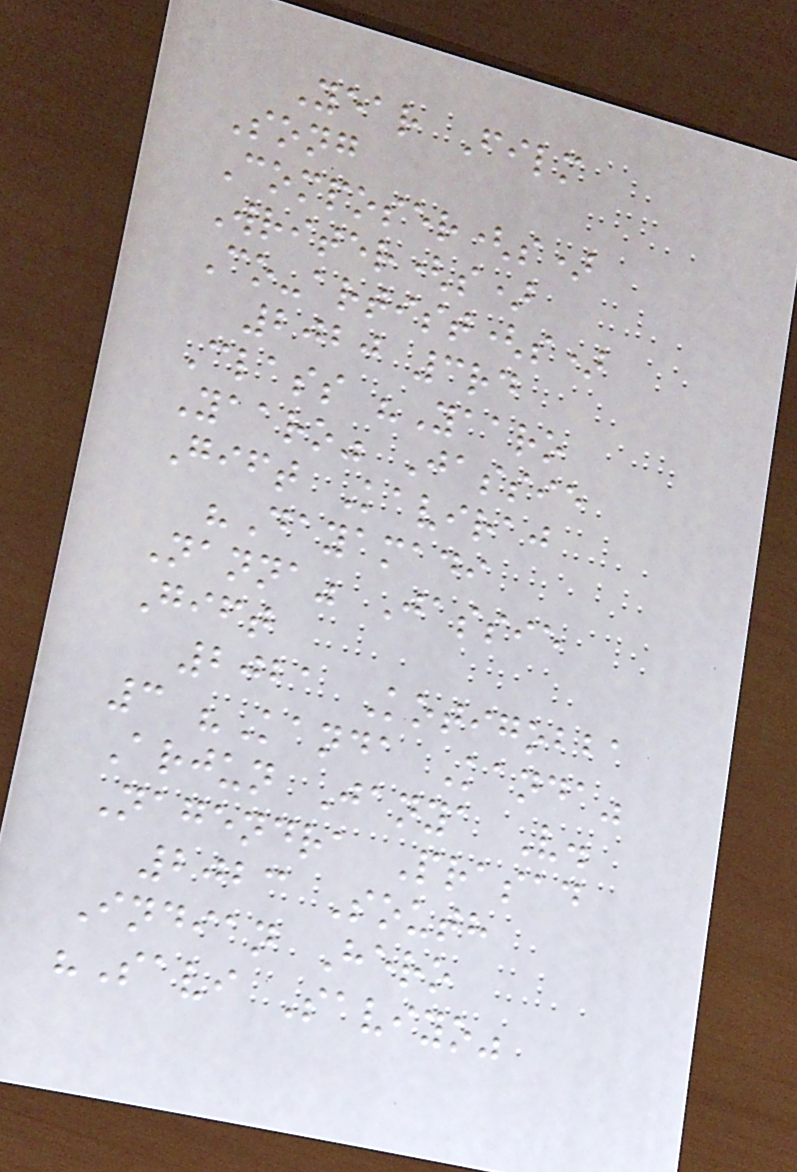Year Film
Song
Composer(s)
Writer(s)
Co-artist(s)
2020 3rd
Class "Yaaro
Yaaro" Jassie
Gift Kaviraj
"Dayamadi
Nanna" Jassie
Gift
2021 Kotigobba
3 "Kanda Kanda"
Arjun Janya V.
Nagendra Prasad
2023 South
Indian Hero
"Savi Saviyo"
